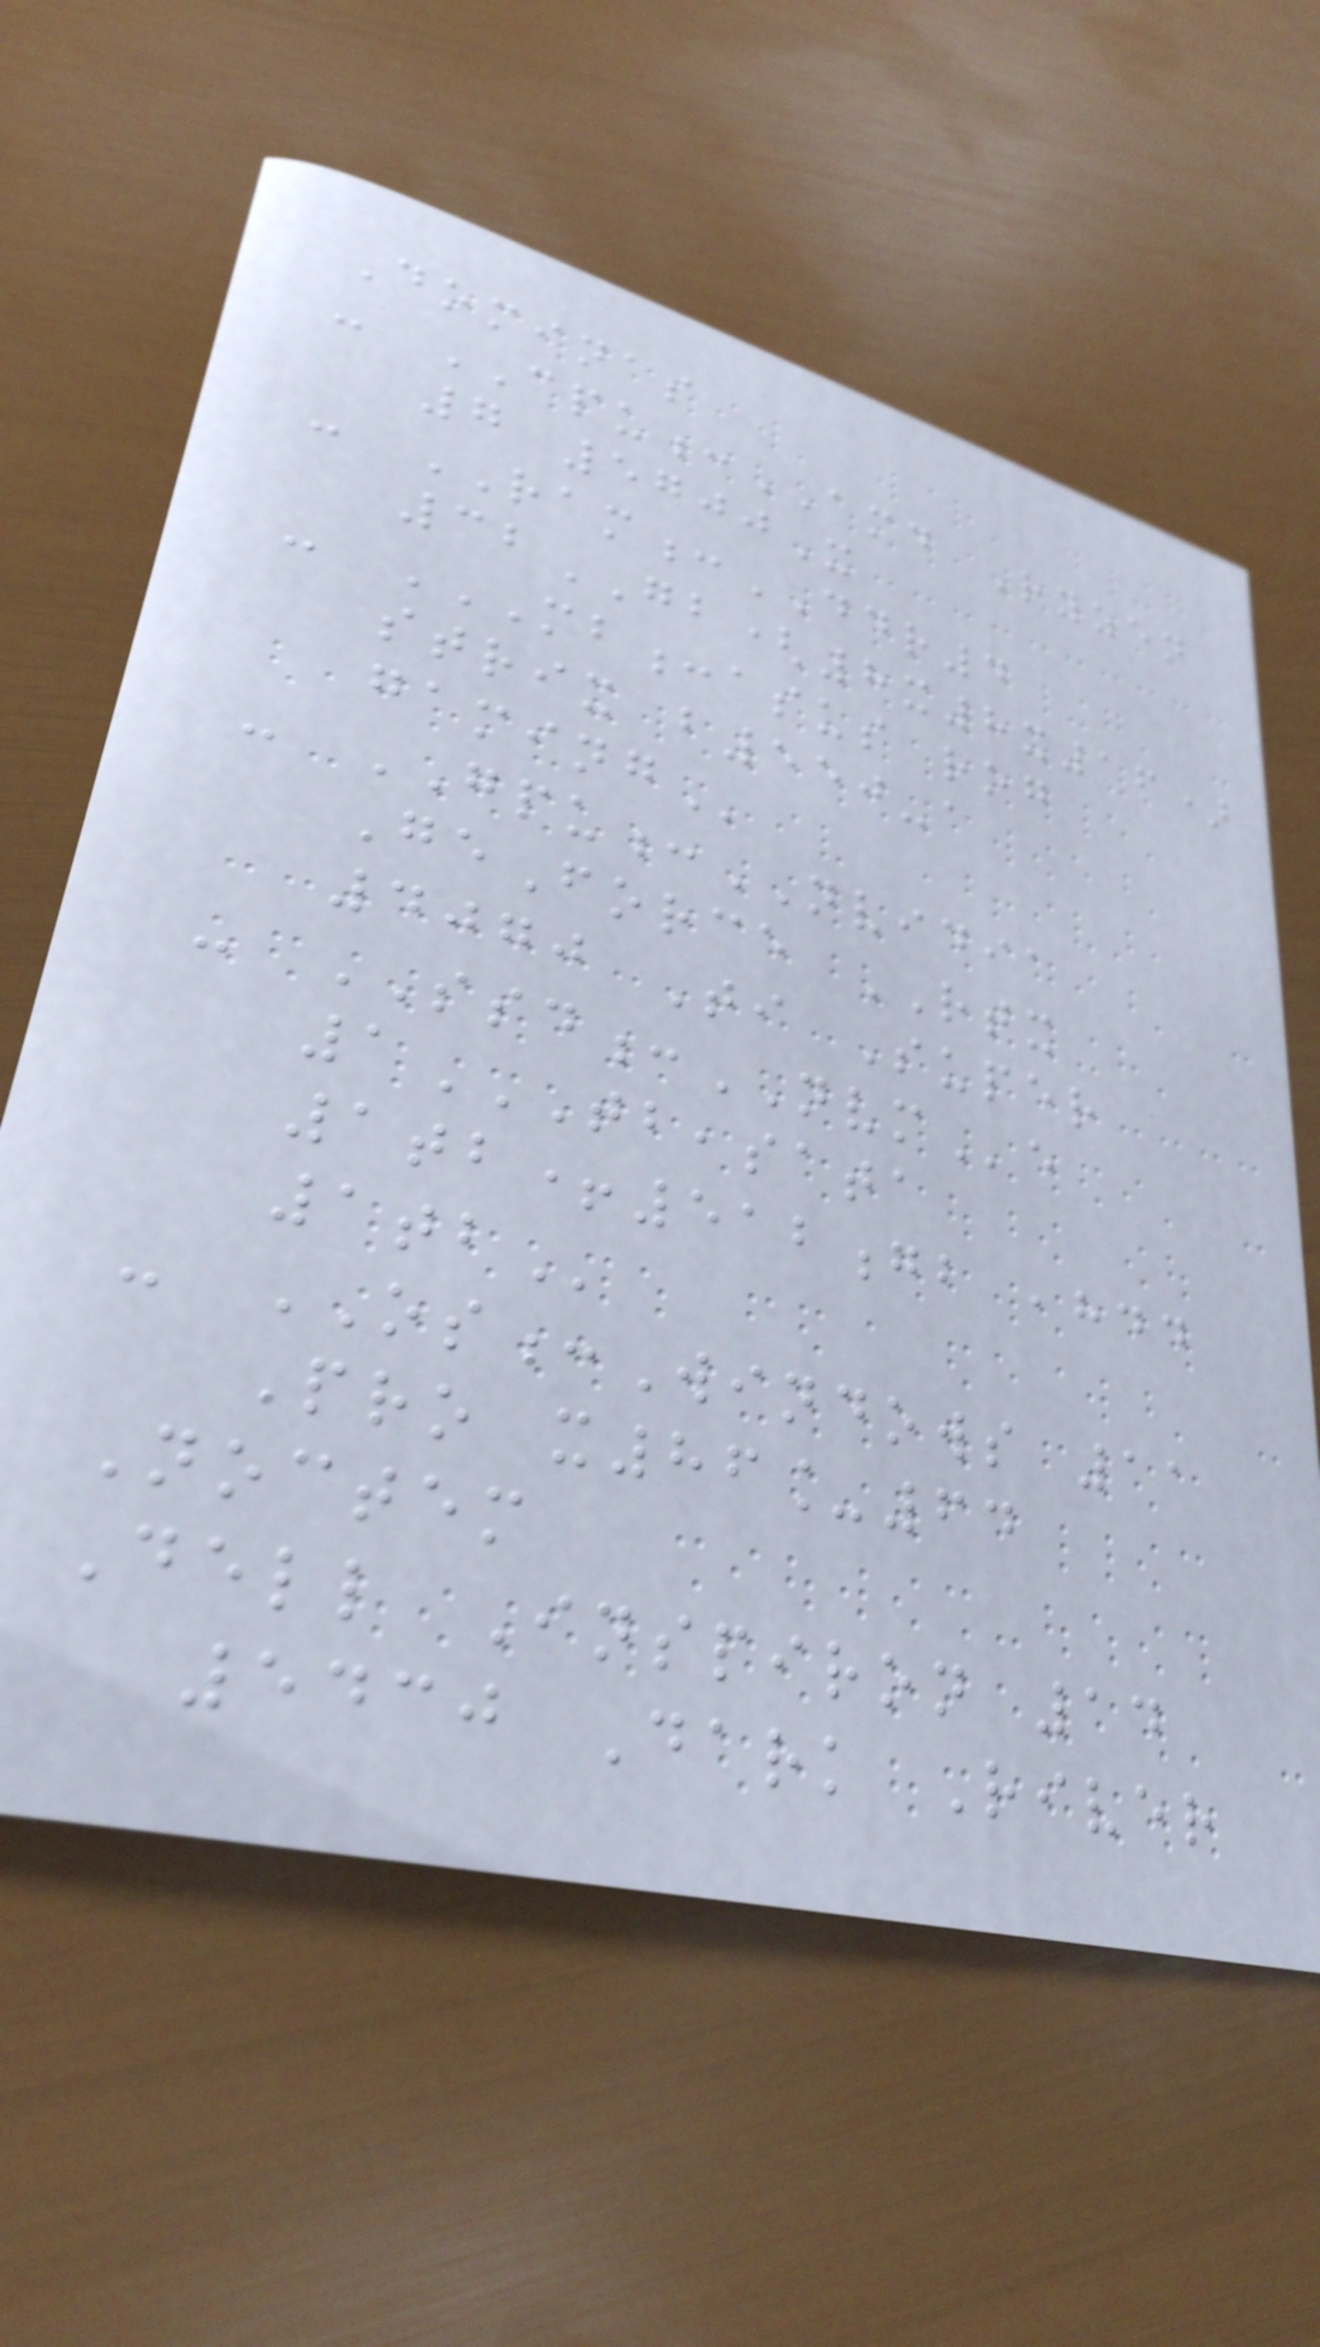Dominas
- CPU:AMD Ryzen
7 5700X
- RAM:DDR4
32GB(8x8x16)
- MB:ASUS ROG
STRIX B550-A
GAMING
- GPU:NVIDIA
GeForce RTX
4070 Ti Super
- SSD:NVMe
1TB,SATA
1TB+512GB ,HDD
1TB
- OS:Windows 11
Pro x86_64
Noctem
Dell Inspiron 14
5430 Dark River
